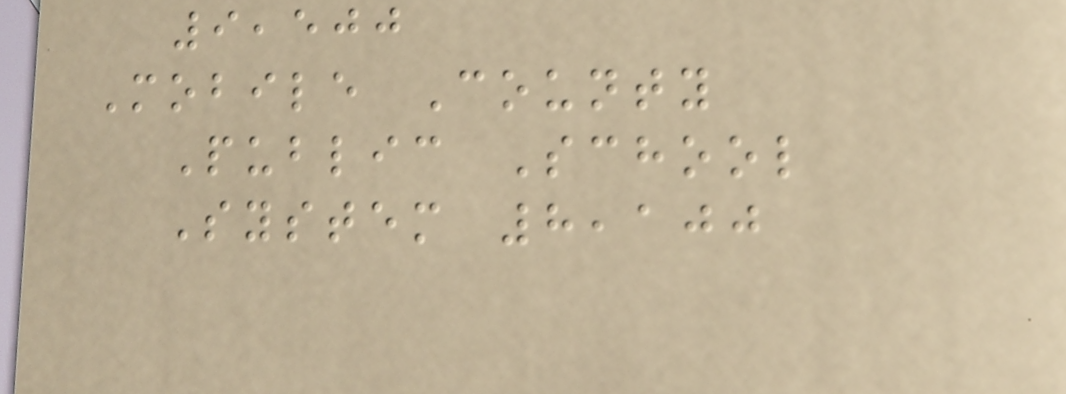9,500
Mobile County
Public School
System 8,100
